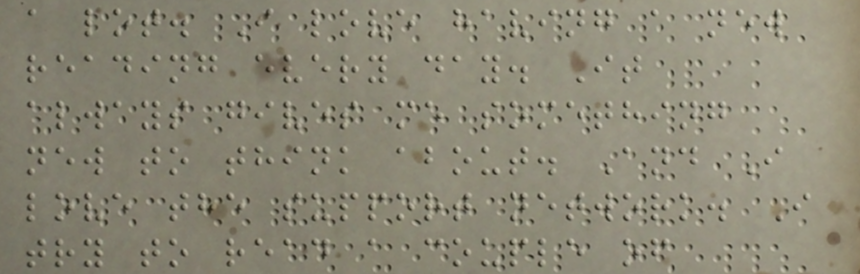a lot. I love having a new
reading every day. It
always gives me something
new to think about. And I
love the support network. I
try to read a couple of
